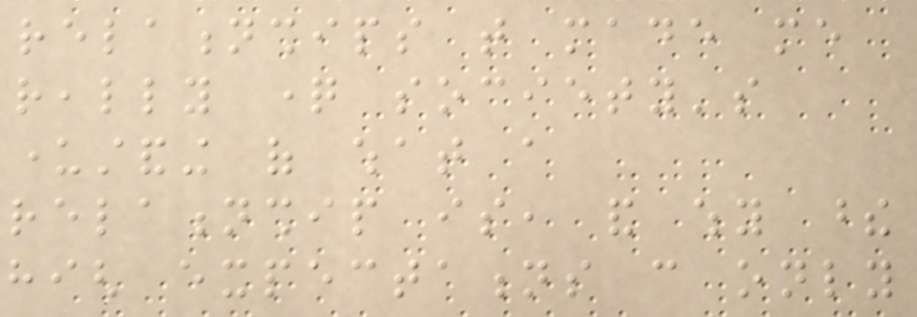relationships that made me
really question society's
understanding of what a
relationship is, and why these
high expectations can only
